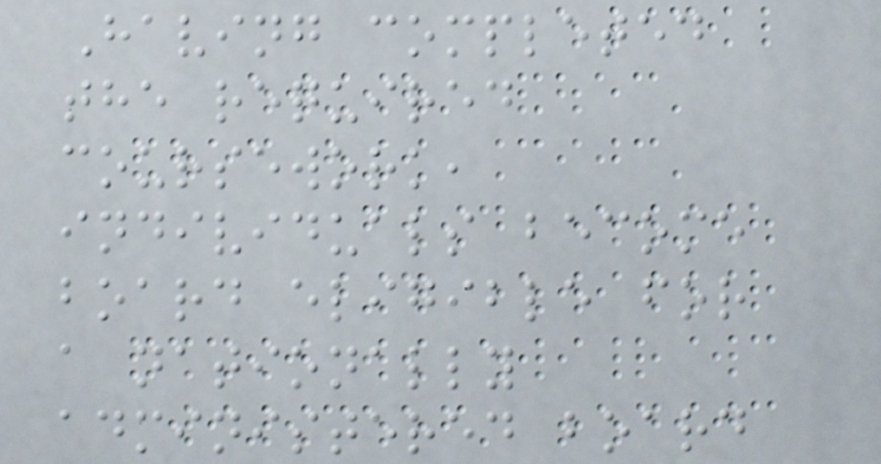Having completed
the required
coursework,
individuals become
board eligible for
a nationally
administered board
